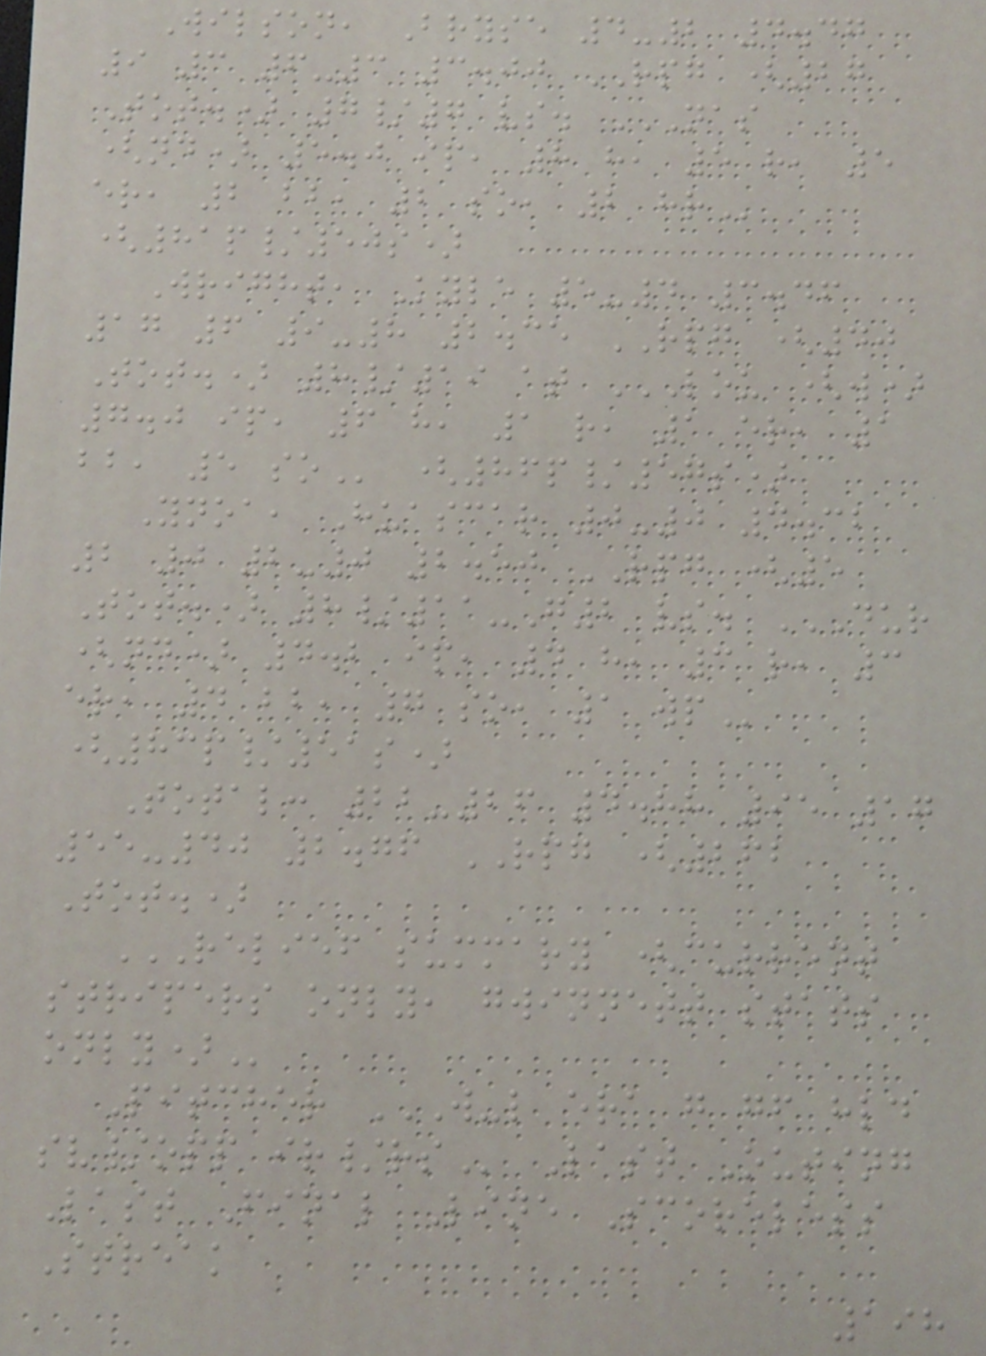Wilson, Bryse 4-2 4.47
9 3 6-3 3.00 RPG (27
Tot.) 7/7 vs. NAS
(ND) 5.0 IP, 8 H, 5 R, 5
ER, 2 BB, 2 SO, 2 HR
(81p/50s)
Wright, Kyle 5-4 3.46
17 6 9-8 2.35 RPG (40
Tot.) 8/19 at LOU (W)
7.0 IP, 6 H, 1 R, 1 ER, 1
BB, 5 SO (86p/57s)
Ynoa, Huascar 0-0 4.32
2 0 2-0 2.50 RPG (5
Tot.) 8/11-G2 vs. DUR
(ND) 4.2 IP, 4 H, 3 R, 3
ER, 4 BB, 7 SO, 1 WP
(83p/51s)
Total: 22-26 4.88 95 17
55-40 2.76 RPG (262
Tot.)
RELIEF SUMMARY (CURRENT
STRIPERS ONLY, GWINNETT STATS
ONLY)
Pitcher W-L ERA G GF HLD
SV/OPP IR/RS Last Outing
Last Final Line Scoreless
Streak
198
